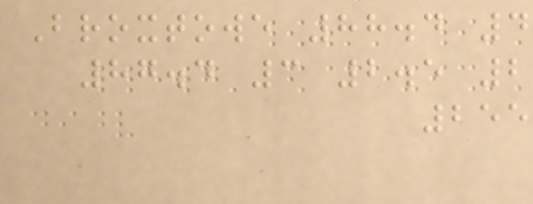Broxtowe 88.4 4
87.4 3 2.5 2
255
